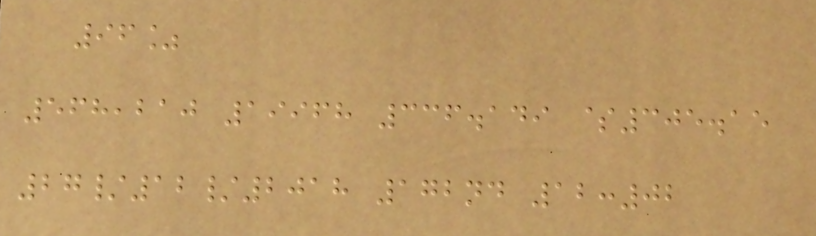96%
568,210 19968 336.149 $305.15
27/12/2018 172nd 12:02
